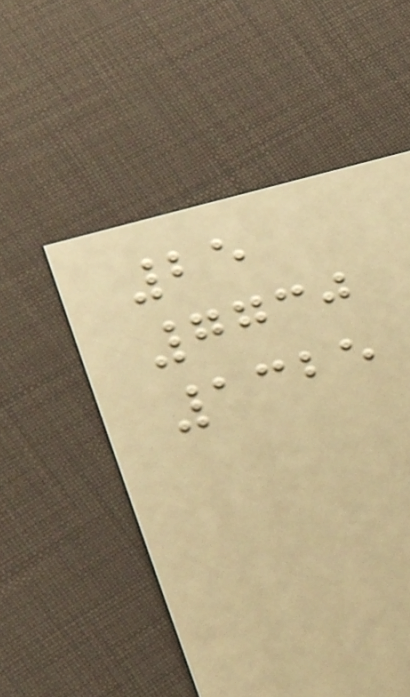25
7730
1325
